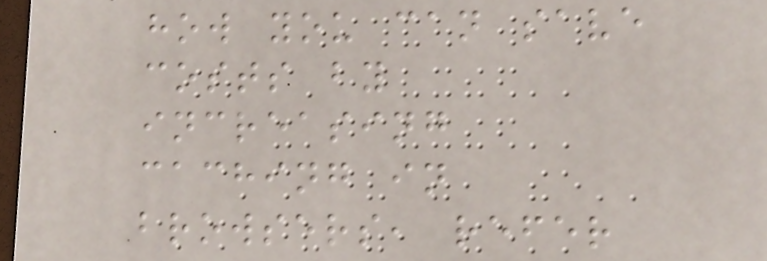how you can save
costs by
increasing
caching in
browsers, refer
